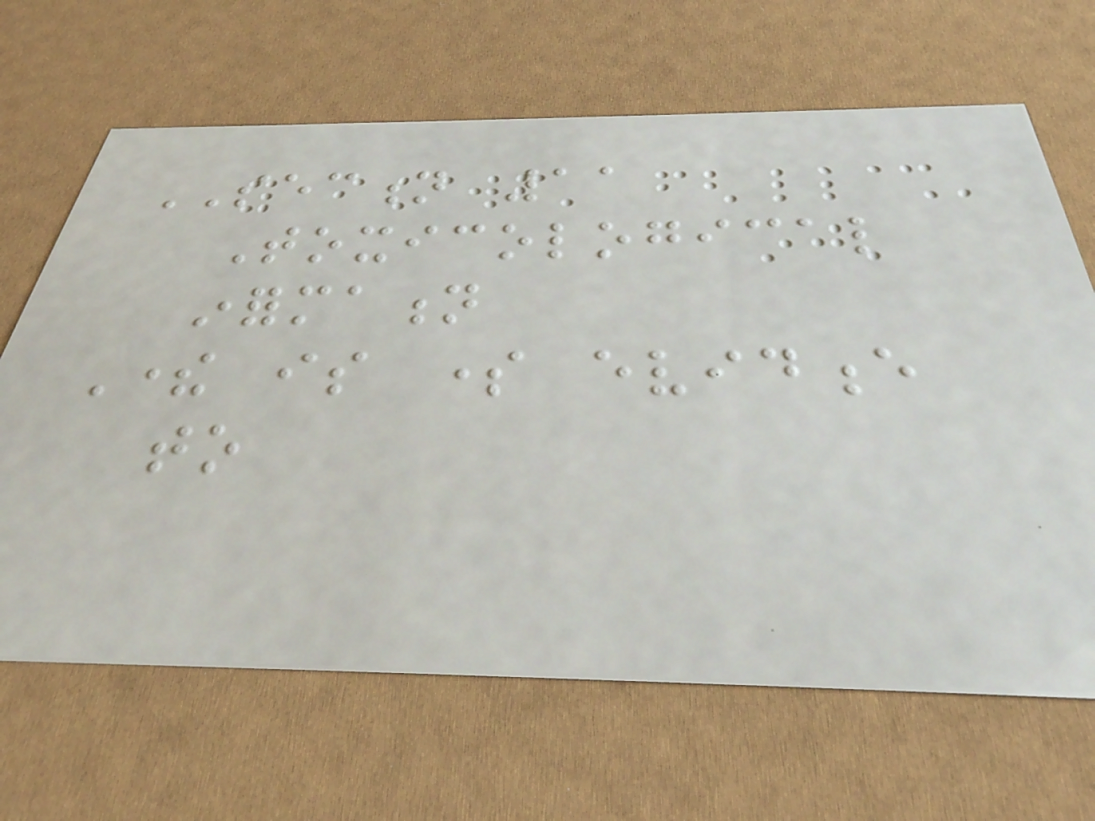SECTION 11
Toxicological
information
There is some evidence
to
